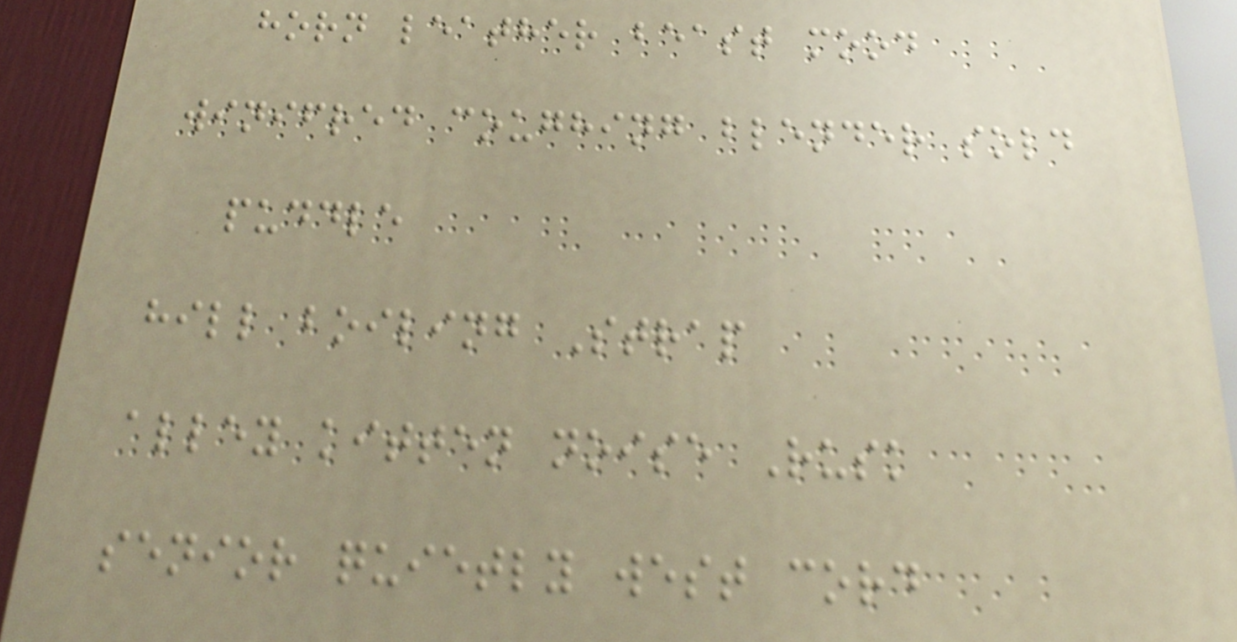horn leather beast mood
winifred coughing blender sold
puddle
hill boiling Strap
alley kitten noise Rusk
senior quietly west cord
